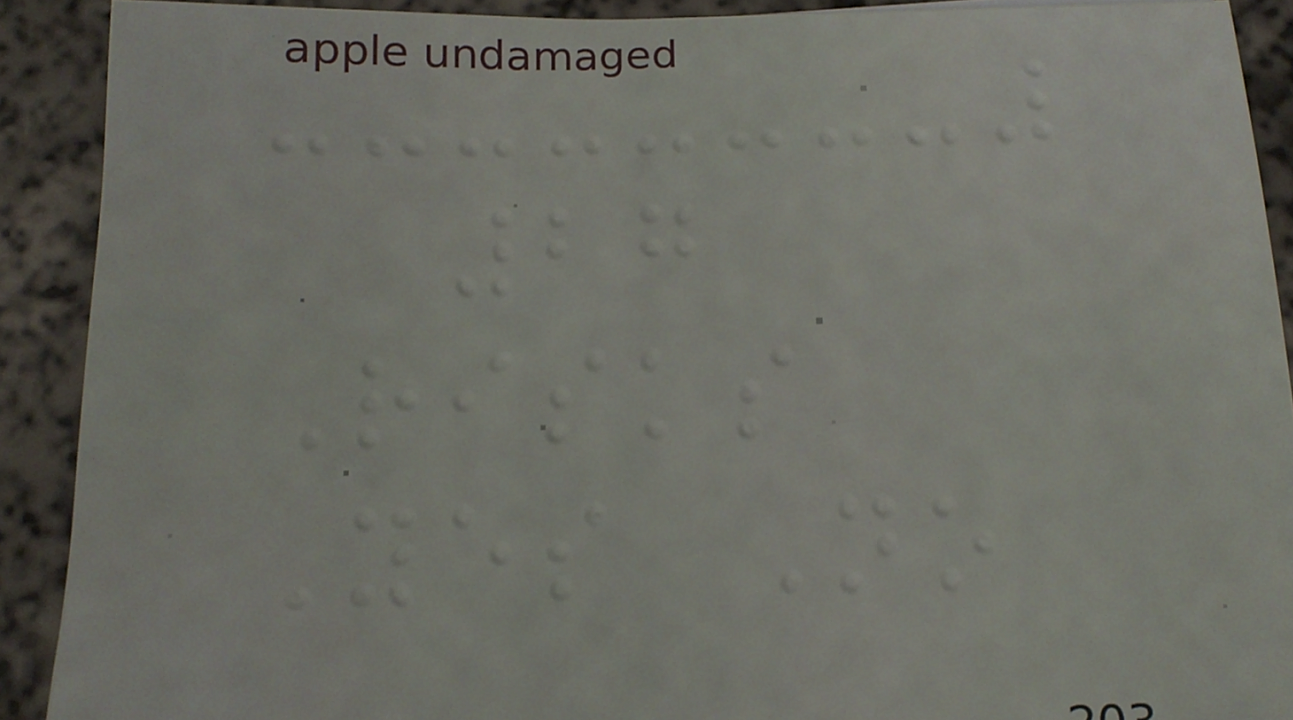27
Risks
Yes No
